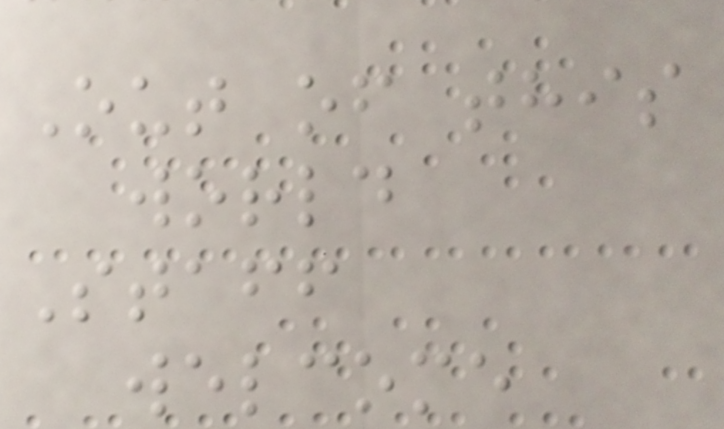Out of this
world
Staff
welcome
